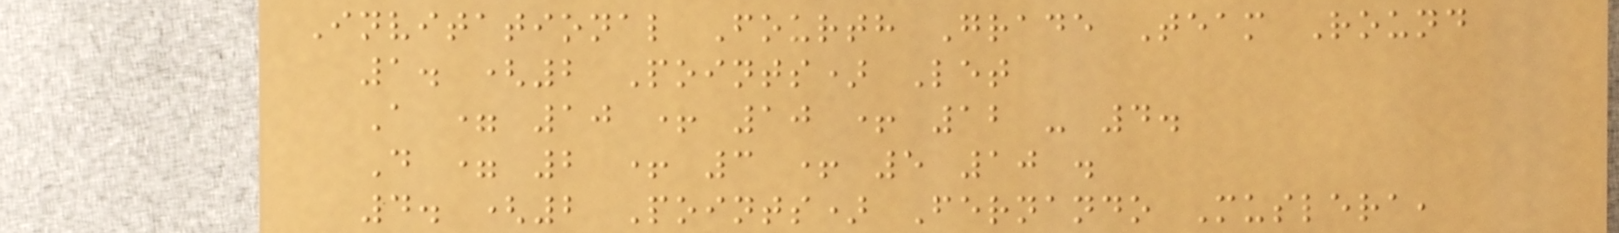Invitational Fourth Grade Team Round
1. (2 Points) Let
A = 10 + 10 + 12 - 4.
D = 2 + 3 + 5 10 .
4. (2 Points) Fernando Muslera,
